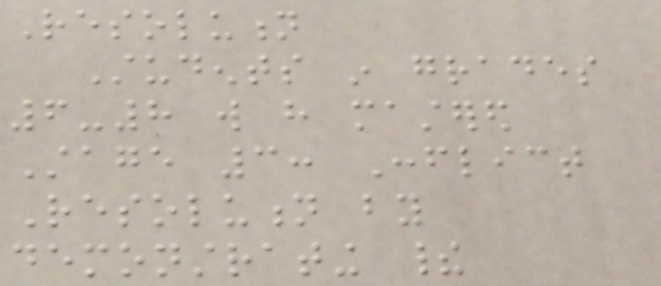Resolution
Students in grades
6-8 will have mastered
Stage 3: Conflict
Resolution by
demonstrating their
